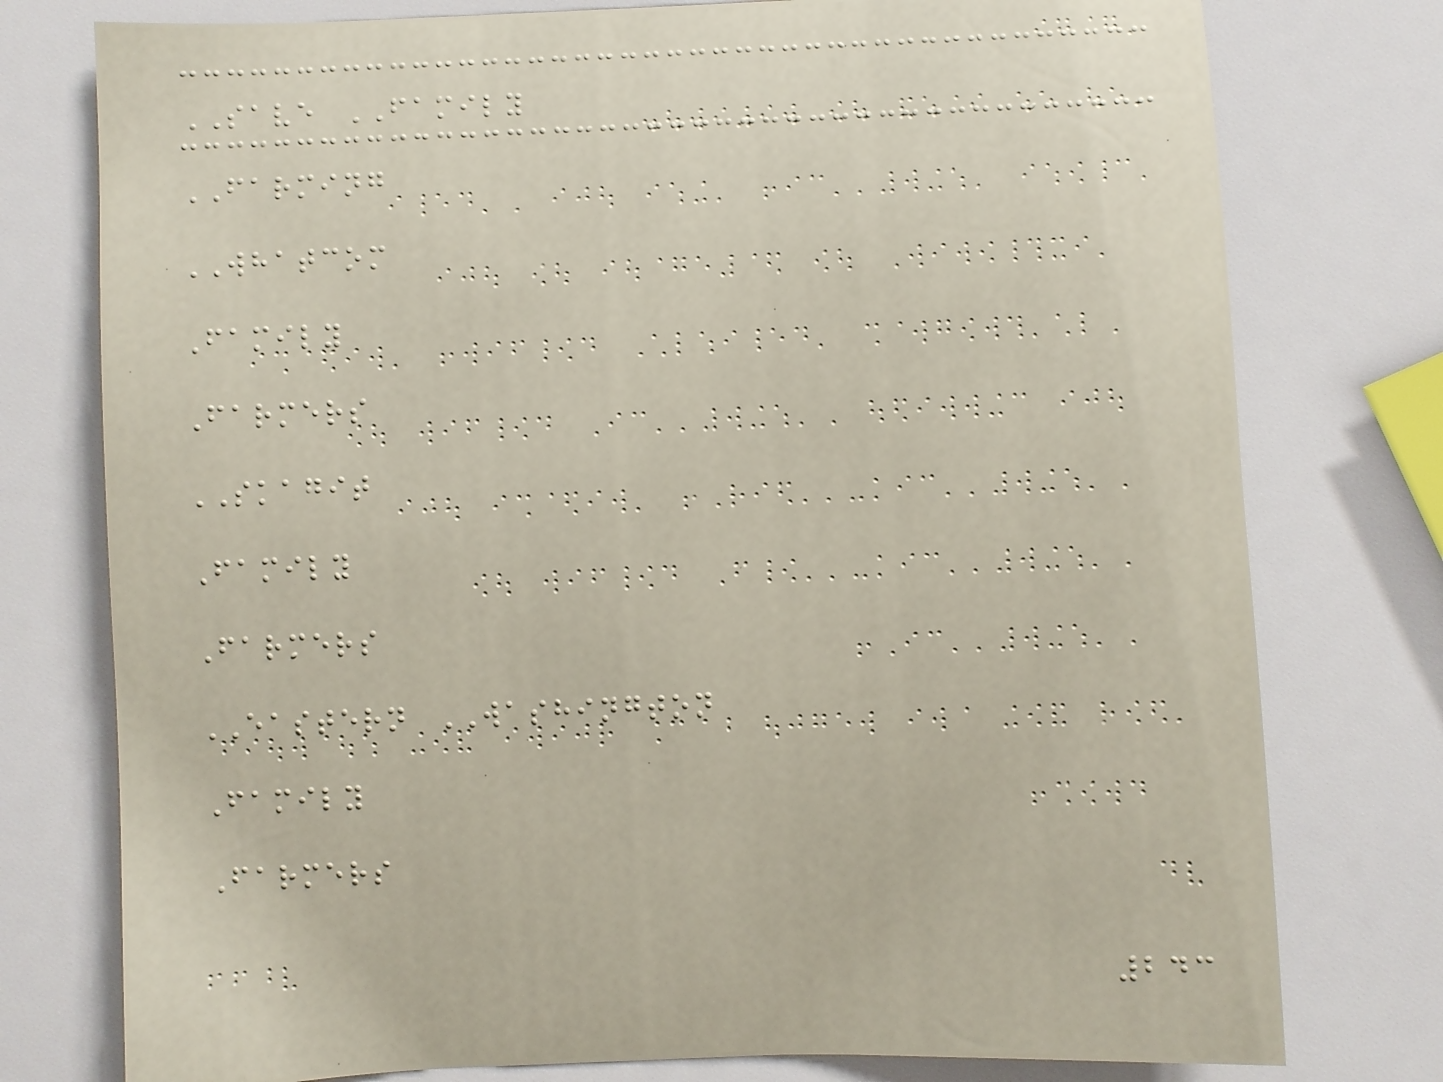SAVE FAMILY
FARMING
WHATCOM
Family
Farmers
SKAGIT
Family
Farmers
EASTERN WASHINGTON
Family
Farmers
243
